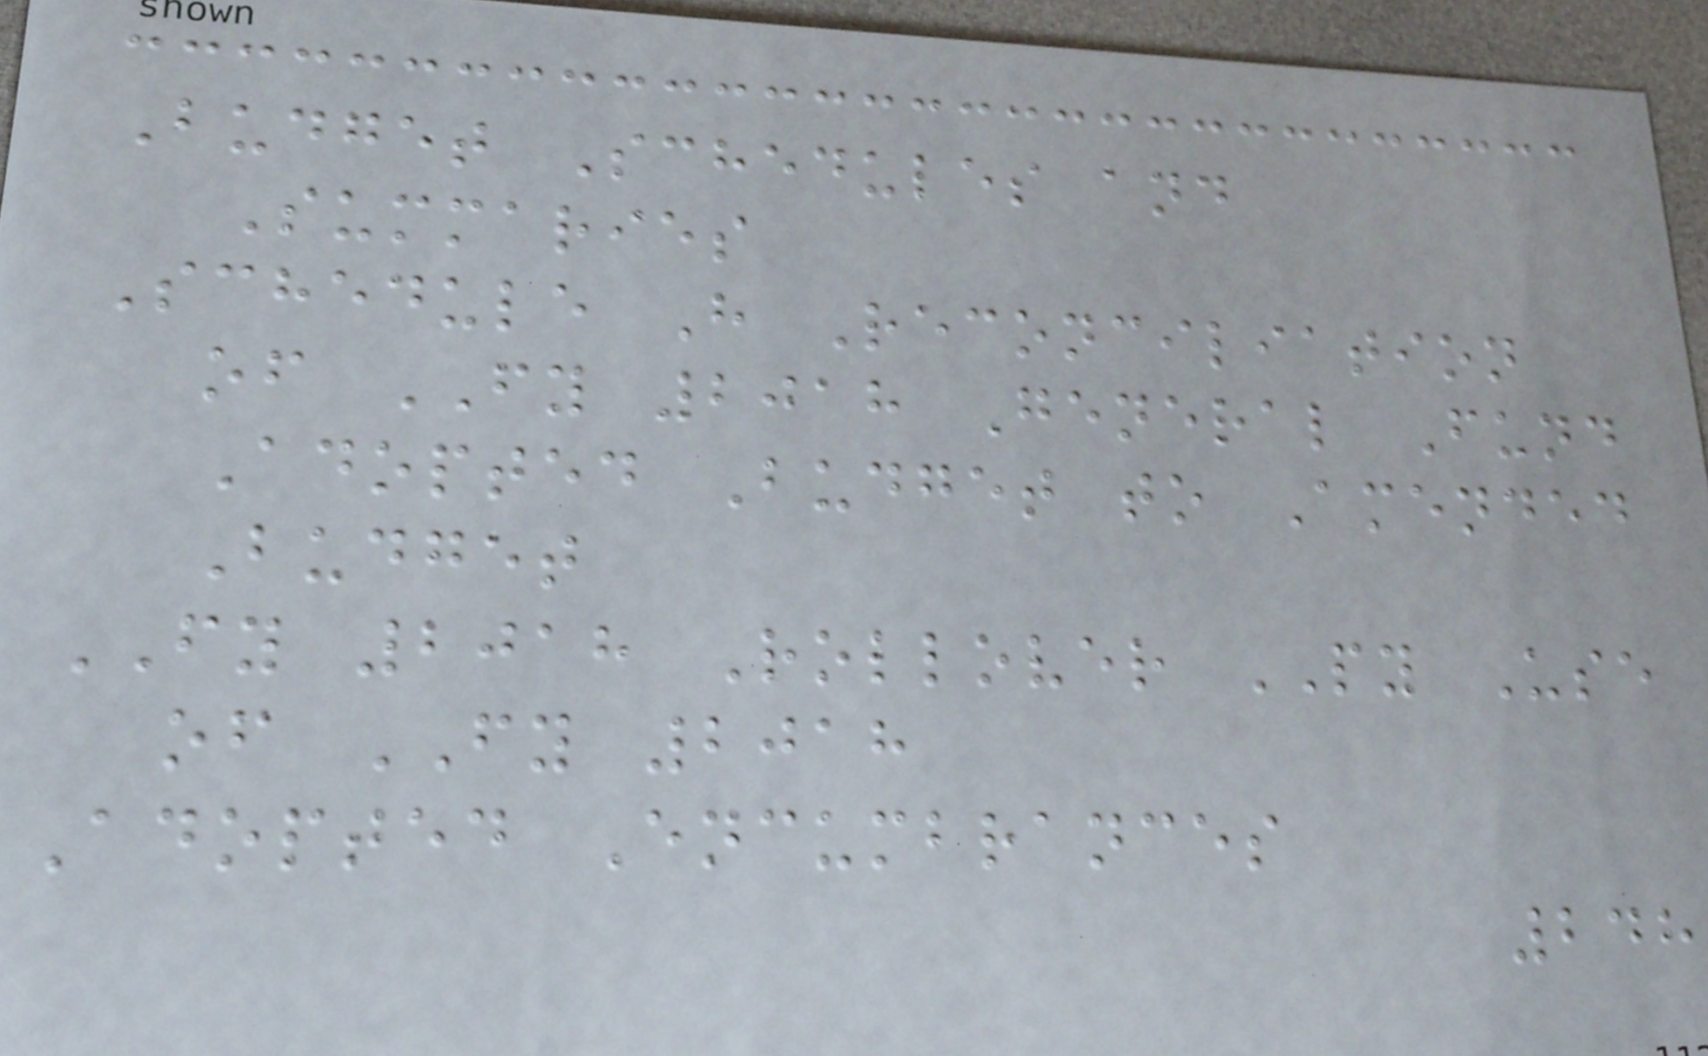Budget Schedules and
Summaries
Schedule H Reconciliation
of FY 2018 General Fund
Adopted Budget to Amended
Budget
FY 2018 Rollover PY Use
of FY 2018
Adopted Encumbrances
248
